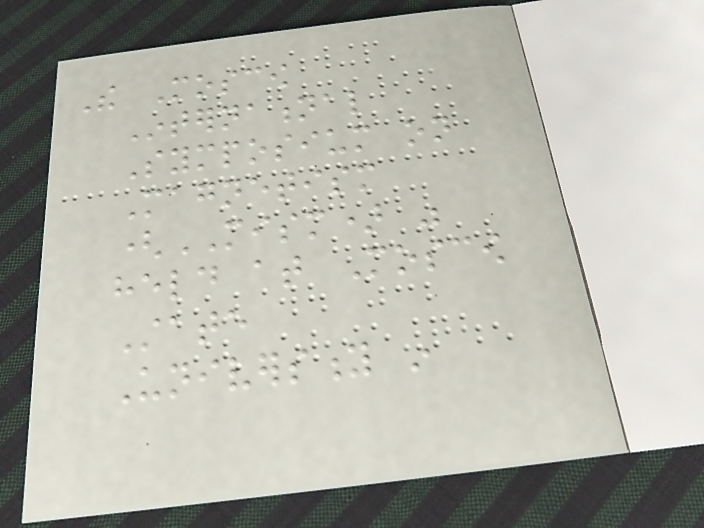The Moscow
International
Symposium on
Magnetism
(MISM) was
held at Moscow
State
University in
